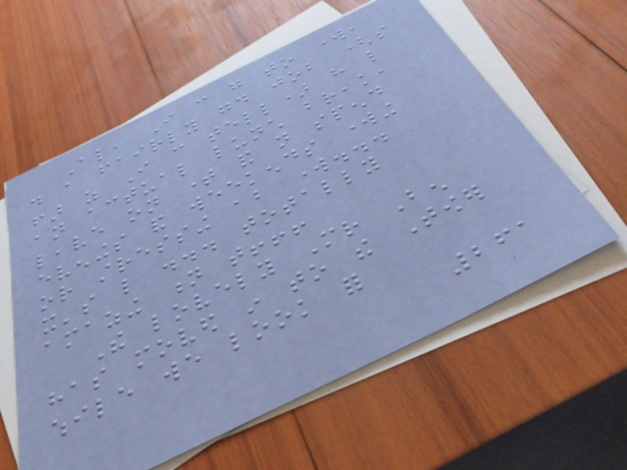Also, I can go to work,
do a fairly good job (so
far as I can tell) have like
an actual lunch break,
leave on time and not spend
evenings and weekends working
or stressing about work...
it's like ... totally
amazing n that!!!
The lovely Mr Ben
has moved in to the Tower
while we look for
261
